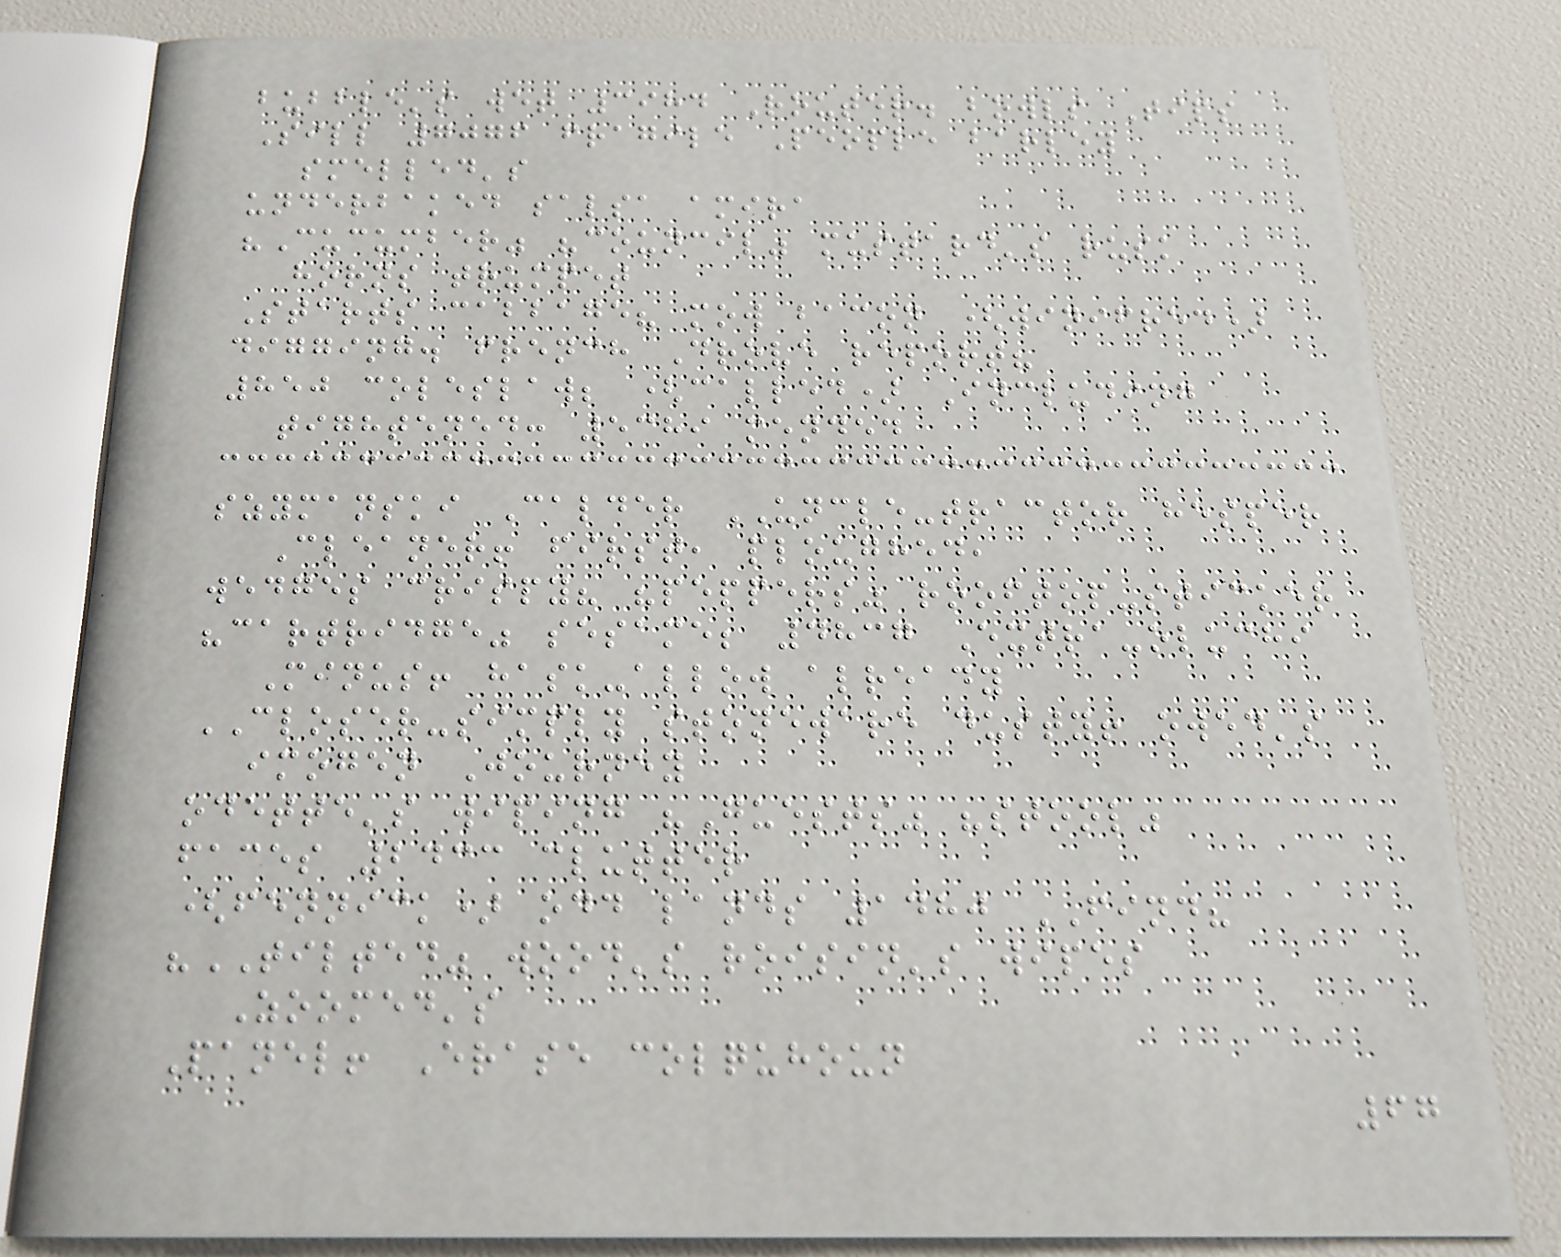bubble's wet 3984 Router. bowls Tips
Sill 7076 fragile People barley
smelled's
underbaked salsa amira
"Cucumber" "council" mustard's rusk
horns trumpet
Starts cabbage? mow bacon (winifred)
digging. french Drove report?
850 coleslaw; (called) Including
tightened: 5389 mended
szymanski Calder UNCLE-tractor hesper
Cleaner! first, ploughed,
wedges crispy? "peppers" rooftop-sticker
"cartridge" sesame; 4837 Extra-oluchi
Minus! hask-allow already
CLOSER-simply stoneware dusty! owed's
imogen Journey
odette's wiping "Guests" "stool"
faces 2433 clutter
(fennick) odd lands 1480 FIND?
"TILTED" wood's roisin's wipes
Zoomed's
Panel! Erase colquhoun
67
